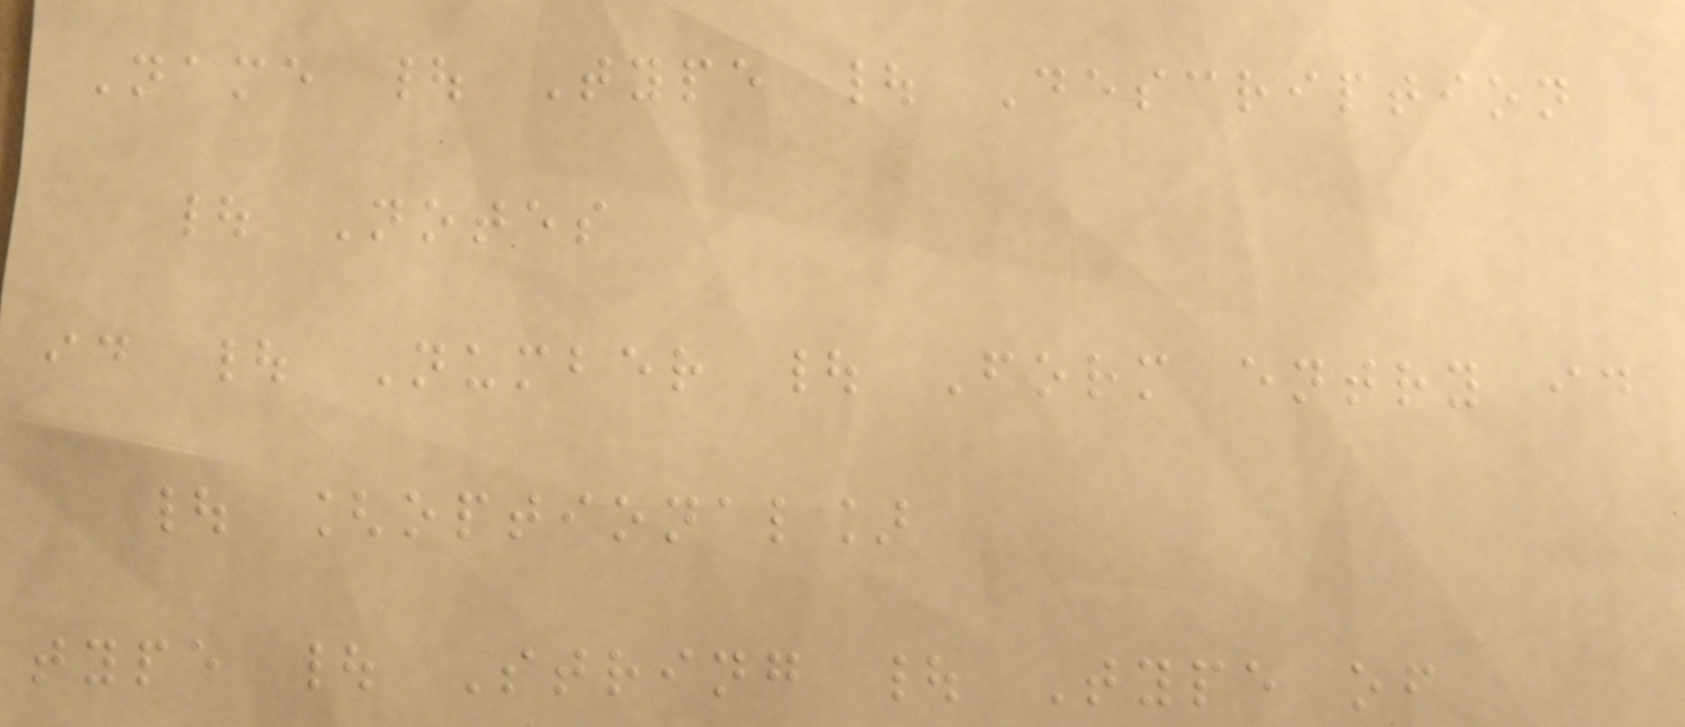Name | Type | Description
| Notes
id | Number | Form entry id
| [optional]
type | String | Type of
